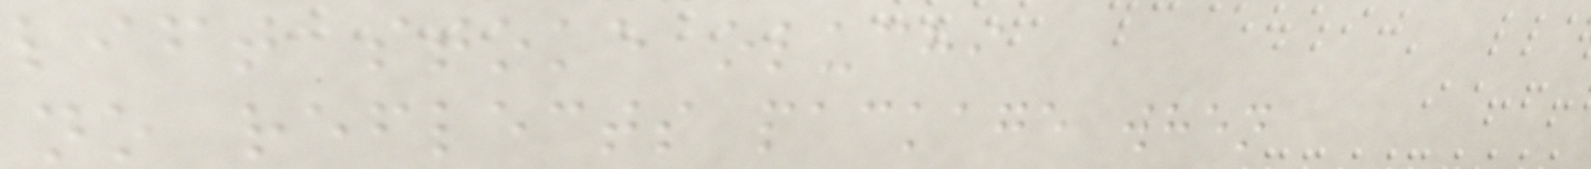lift stoke oluchi
no reflects package when
